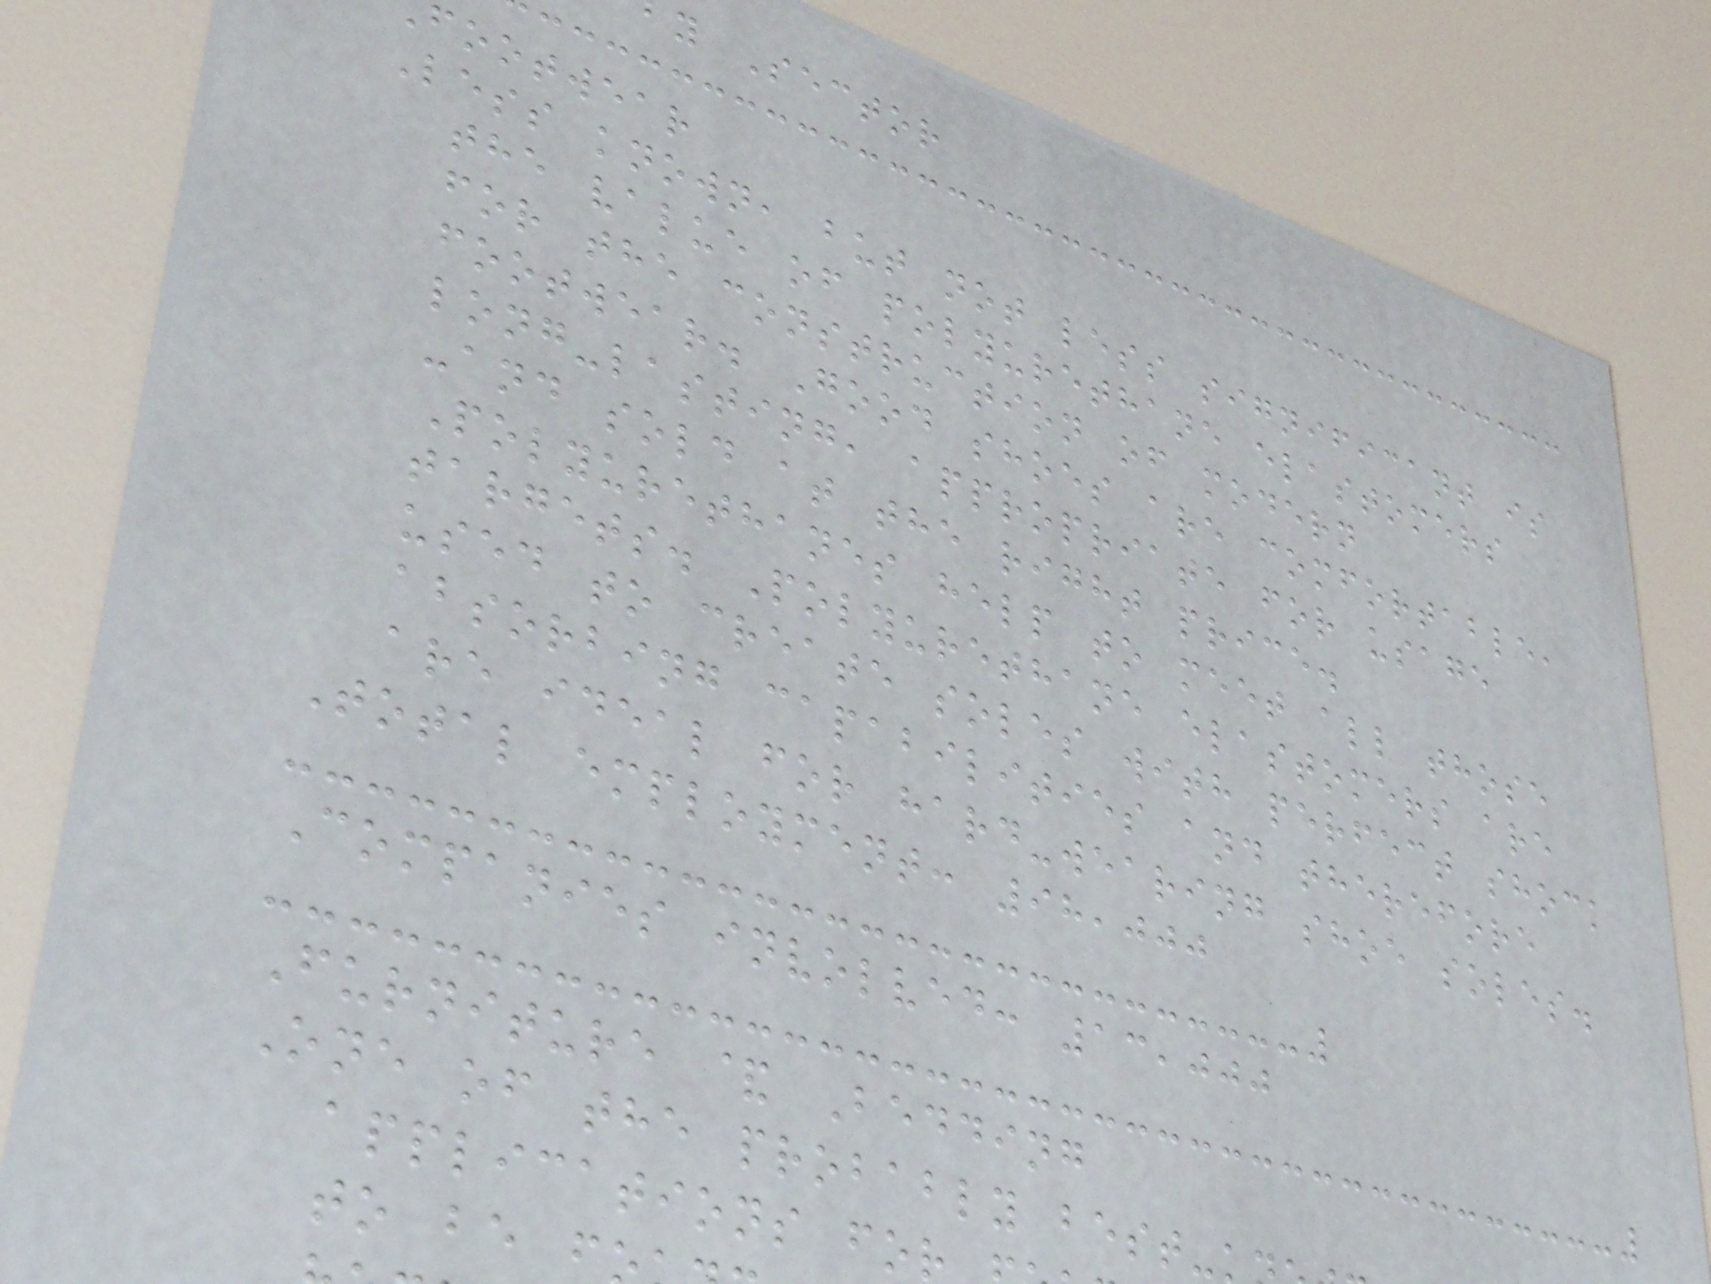y Sector
footwear
Less known, but not less significant is
the value of polyurethane elastomers
for the construction of modern
footwear. Good shoes are comfortable,
long-lasting, appropriate for usage
-and sold at the right price.
Polyurethanes help to meet all those
targets. Polyurethane elastomers are
used to create soles with perfect shock
absorbing capabilities and therefore
are ideal for hard-wearing shoe soles.
Total employment: 98,000
Companies involved: 13,000
Furniture & Bedding
One of the probably best-
applications fo
